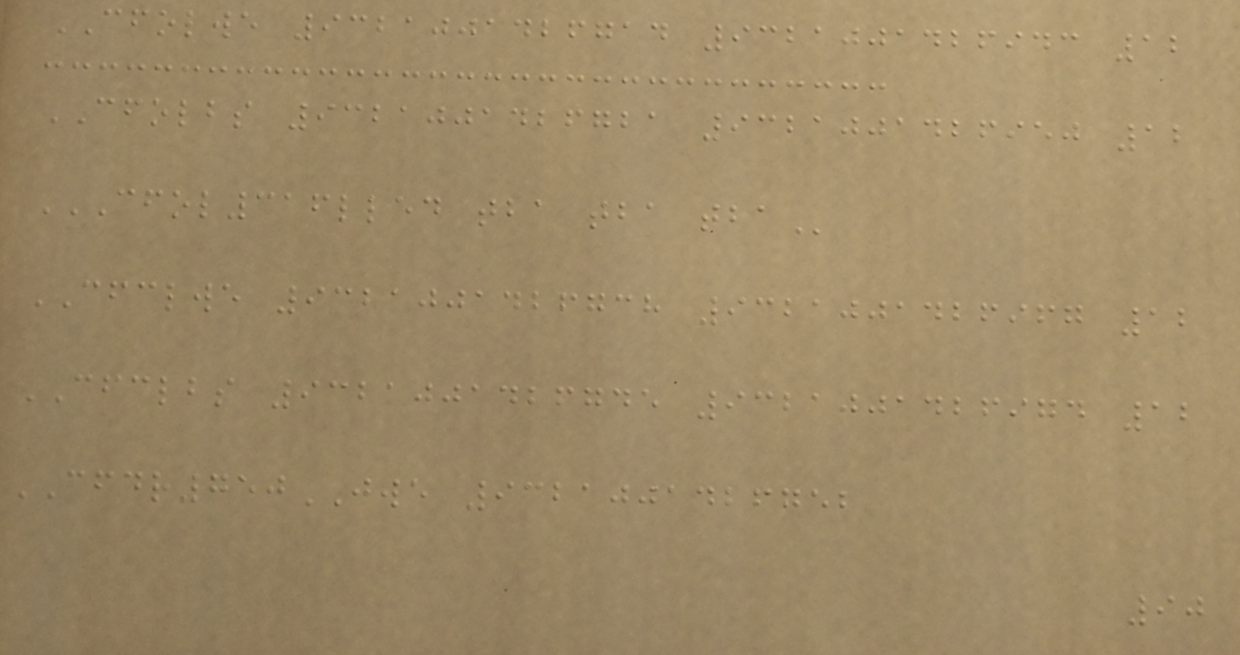CFOLWE 9321001426714 9321001426943 12
CFOLBS 9321001426721 9321001426950 12
CFOL316LLED TBA TBA TBA
CFCLWE 9321001426738 9321001426967 12
CFCLBS 9321001426745 9321001426974 12
CFDR750JWE 9321001426752
90
